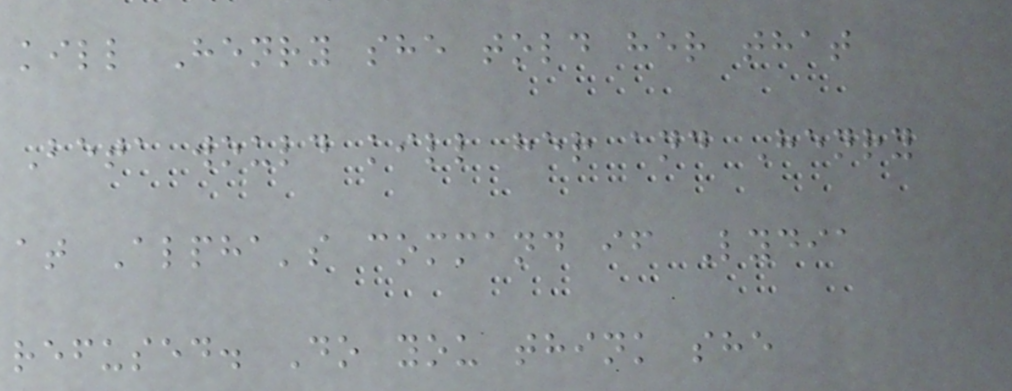kill Henry she told her that
Beta would kill her and Henry
at Alpha's command if Lydia
refused. Do you think she
